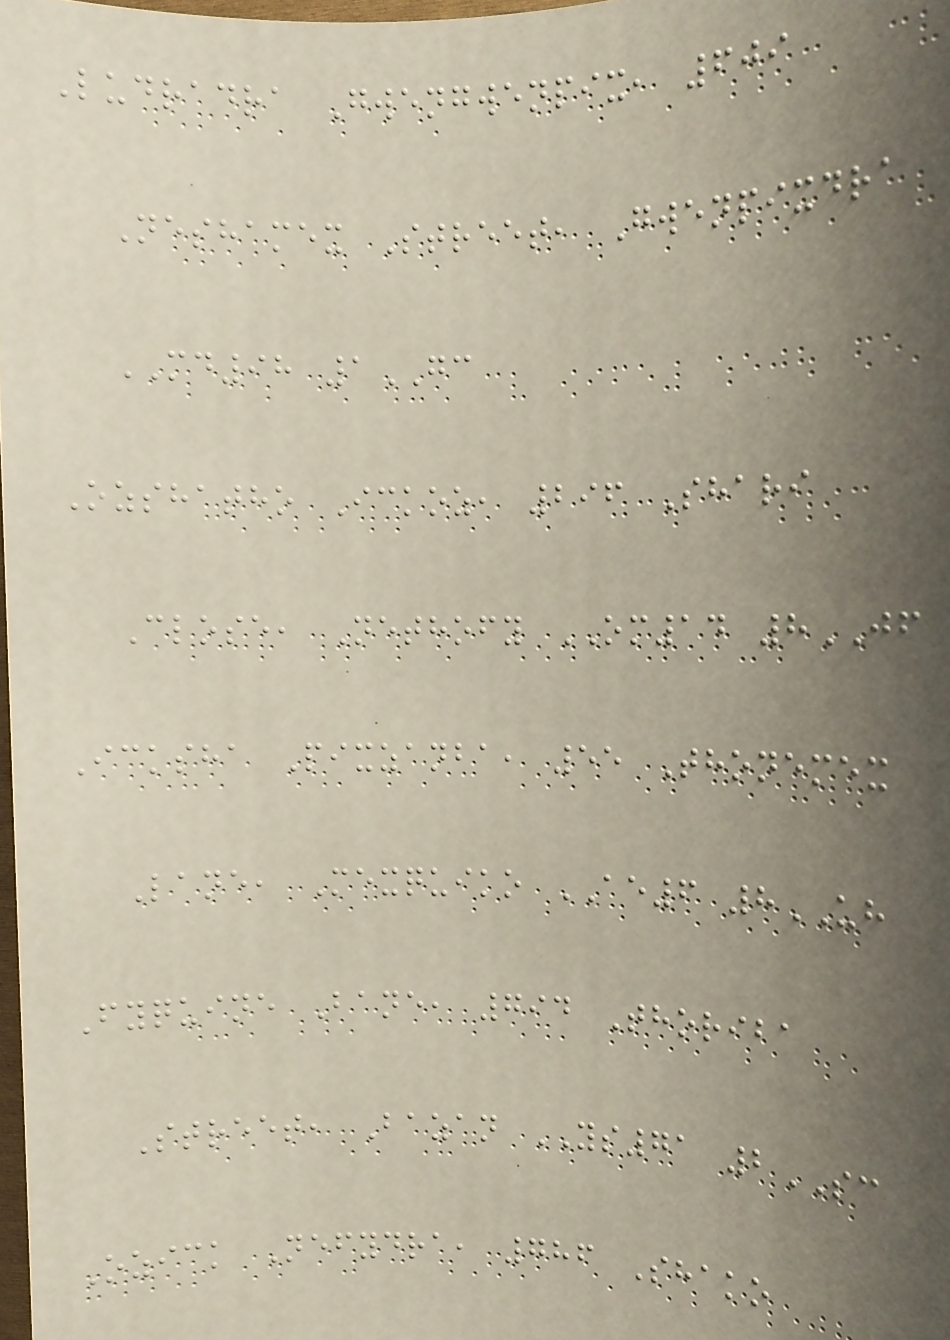Ludradra Gwengwenpix, 609
Neshamex Street, Gwenpixdra
MD98 1GC
Ozshatho Ickoz, 296 Shari
Close, Nethofy OM14 8JF
Icksha Pixzanba, 55 Thonemex
Lane, Mexquiko AE6 8UH
Fyquine Bane, 794 Thoriba
Street, Bazan YS71 2SC
Ozick Nefydra, 786 Shako
